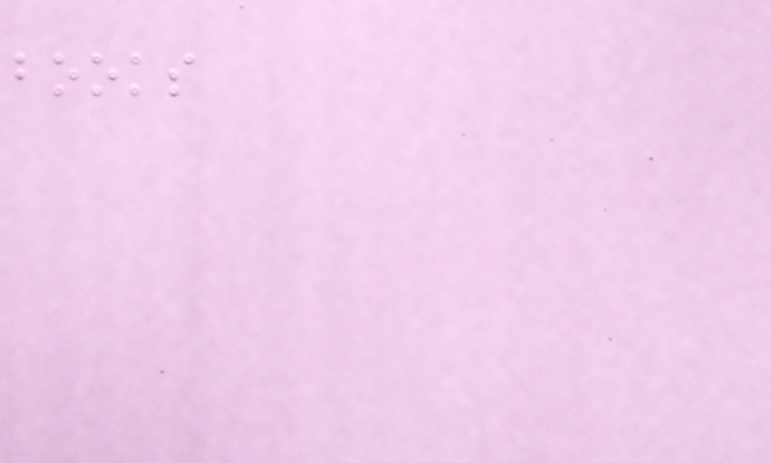books
